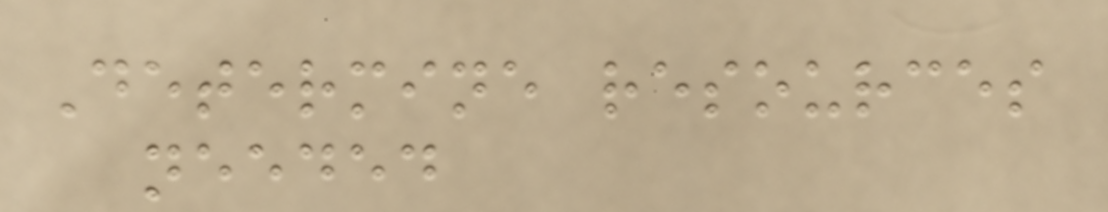Determine resources
needed
